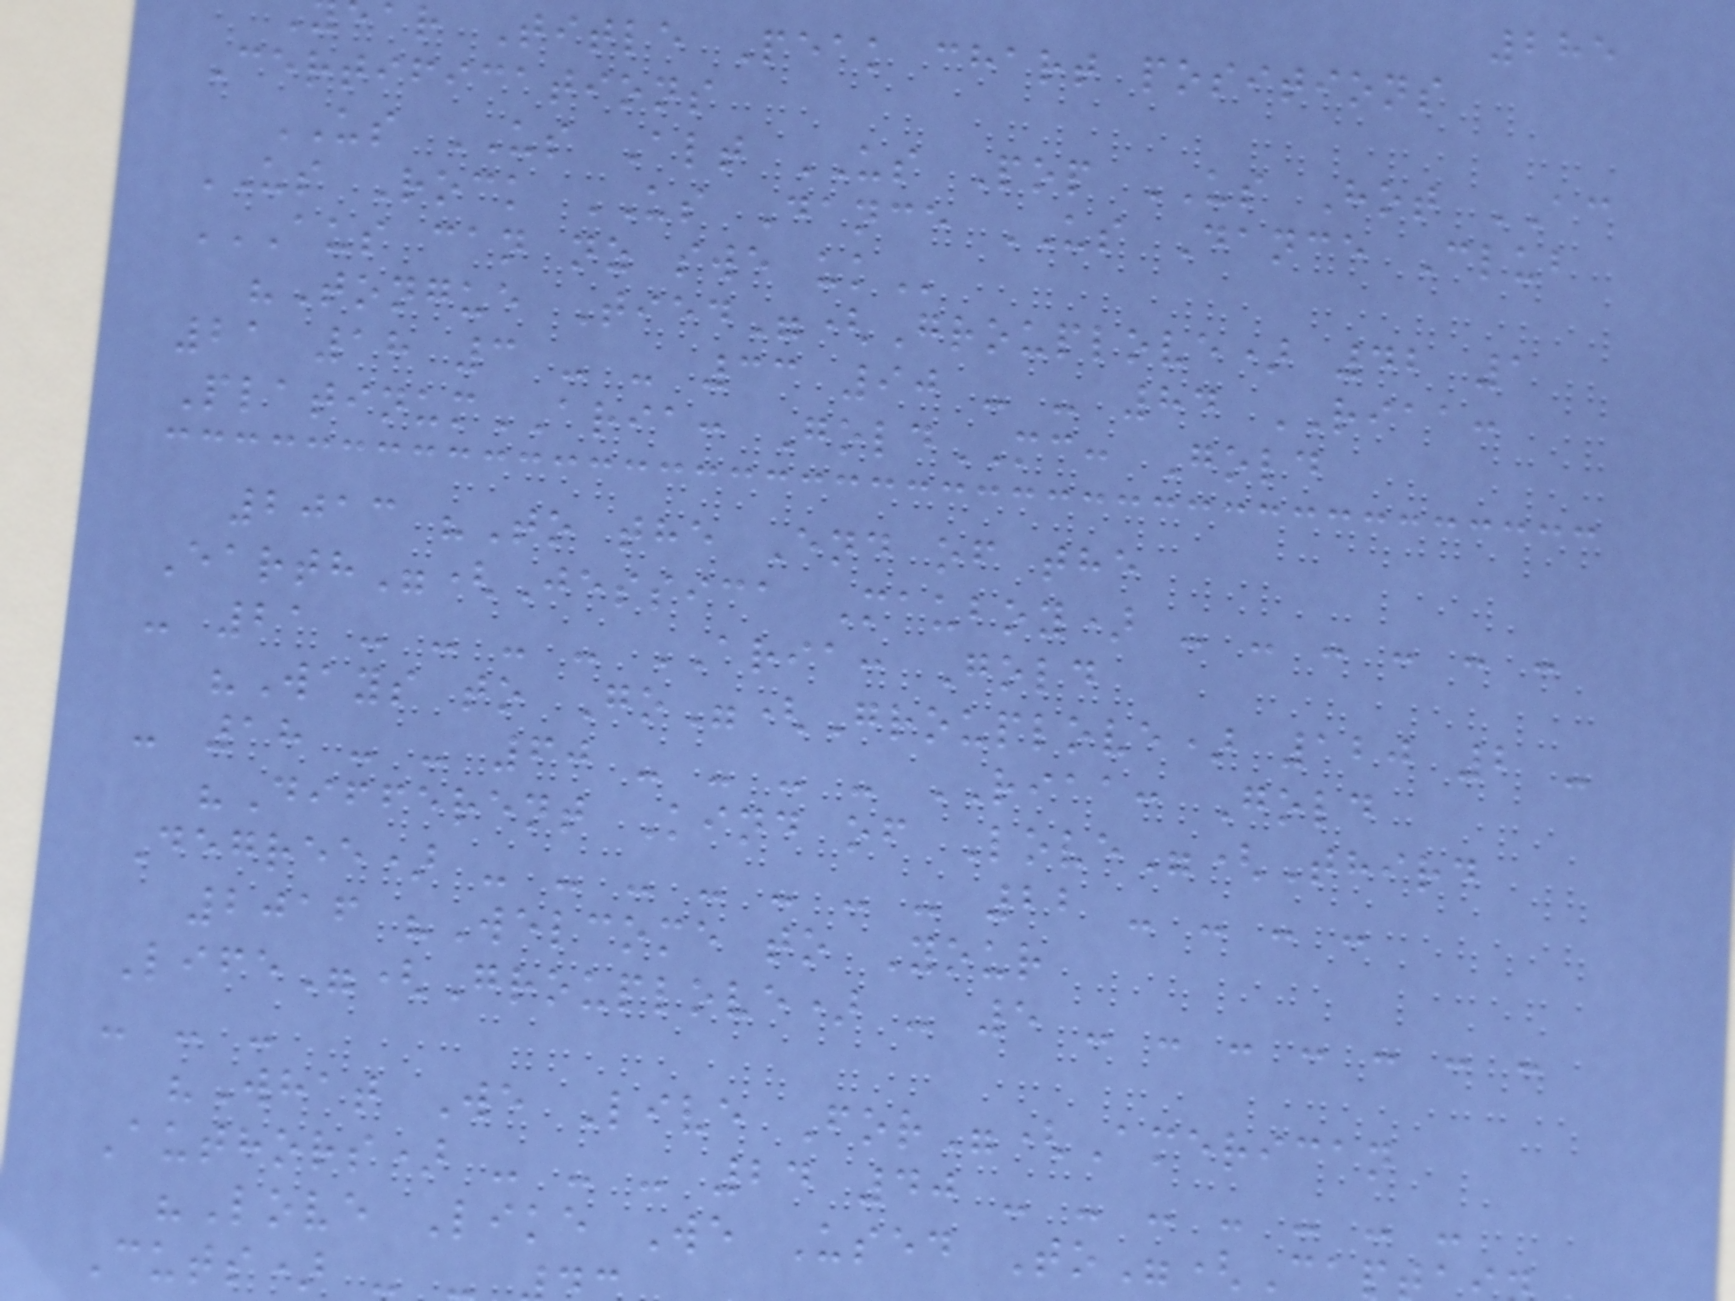285
ar Title Peak chart positions
Certifications
US US Alt US Pop US Hot AC
US Rock US Dance US Dance Club
AUS CAN NZ SWE UK
"Tongue Tied"(Grouplove) 42 1
21 18 3 - - 33 90 - - 84 RIAA:
PlatinumARIA: GoldMC: Gold
2013 "To the End of the
Earth"(Jessica Mauboy) - - - - - -
- 21 - - - - ARIA: Gold
"Ways to Go"(Grouplove) 120 2 -
- 18 - - 60 - - - - RIAA: Gold
"Different Kind of Love"(Third
Degree) - - - - - - - 22 - - - -
2016 "Welcome to Your
Life"(Grouplove) - 5 - - - - - - -
- - -
"What We Live For"(American
Authors) - - - 24 40 - - - - - - -
"Love Like We Used To"(Cap
Cuts) - -
